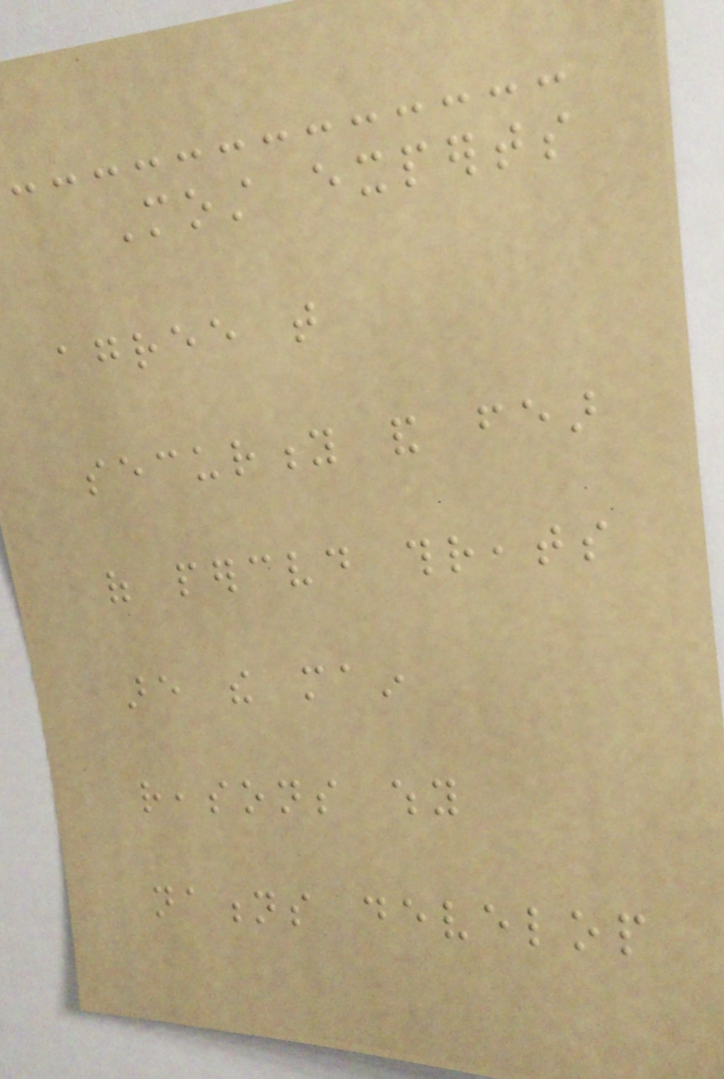Most experts
agree that
security and fear
of perceived threats
are the main
reasons why
nations develop
